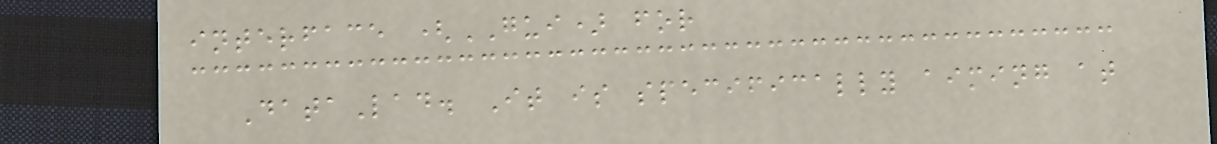interface (GUI) for
DataLad. It is specifically aiming at
